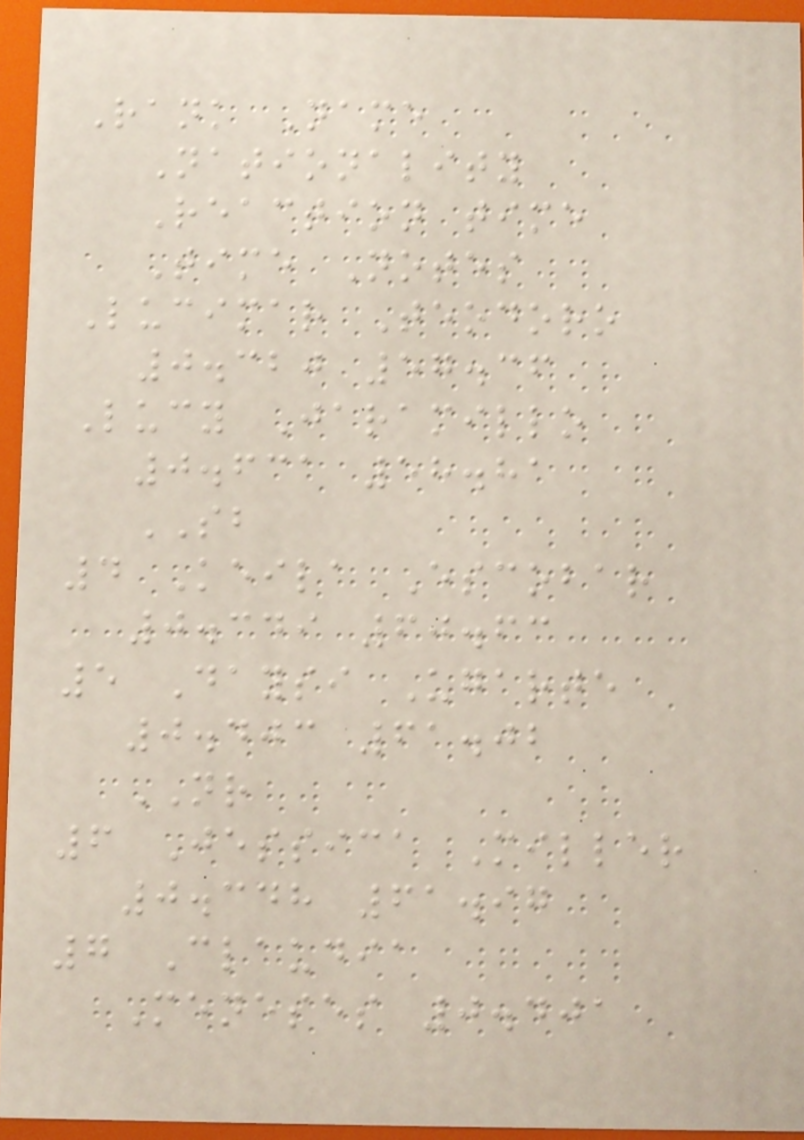Rank Name
Nationality
Reaction time
Time Notes
Lucimar Teodoro
0.320 57.36
Lucy Jaramillo
0.631 58.81
SB
4 Keila Escobar
0.349 60.63
5 Daysi Ugarte
0.403 61.02
NR
6 Jessica Miller
0.348 61.97
7 Claudia
Meneses 0.401
